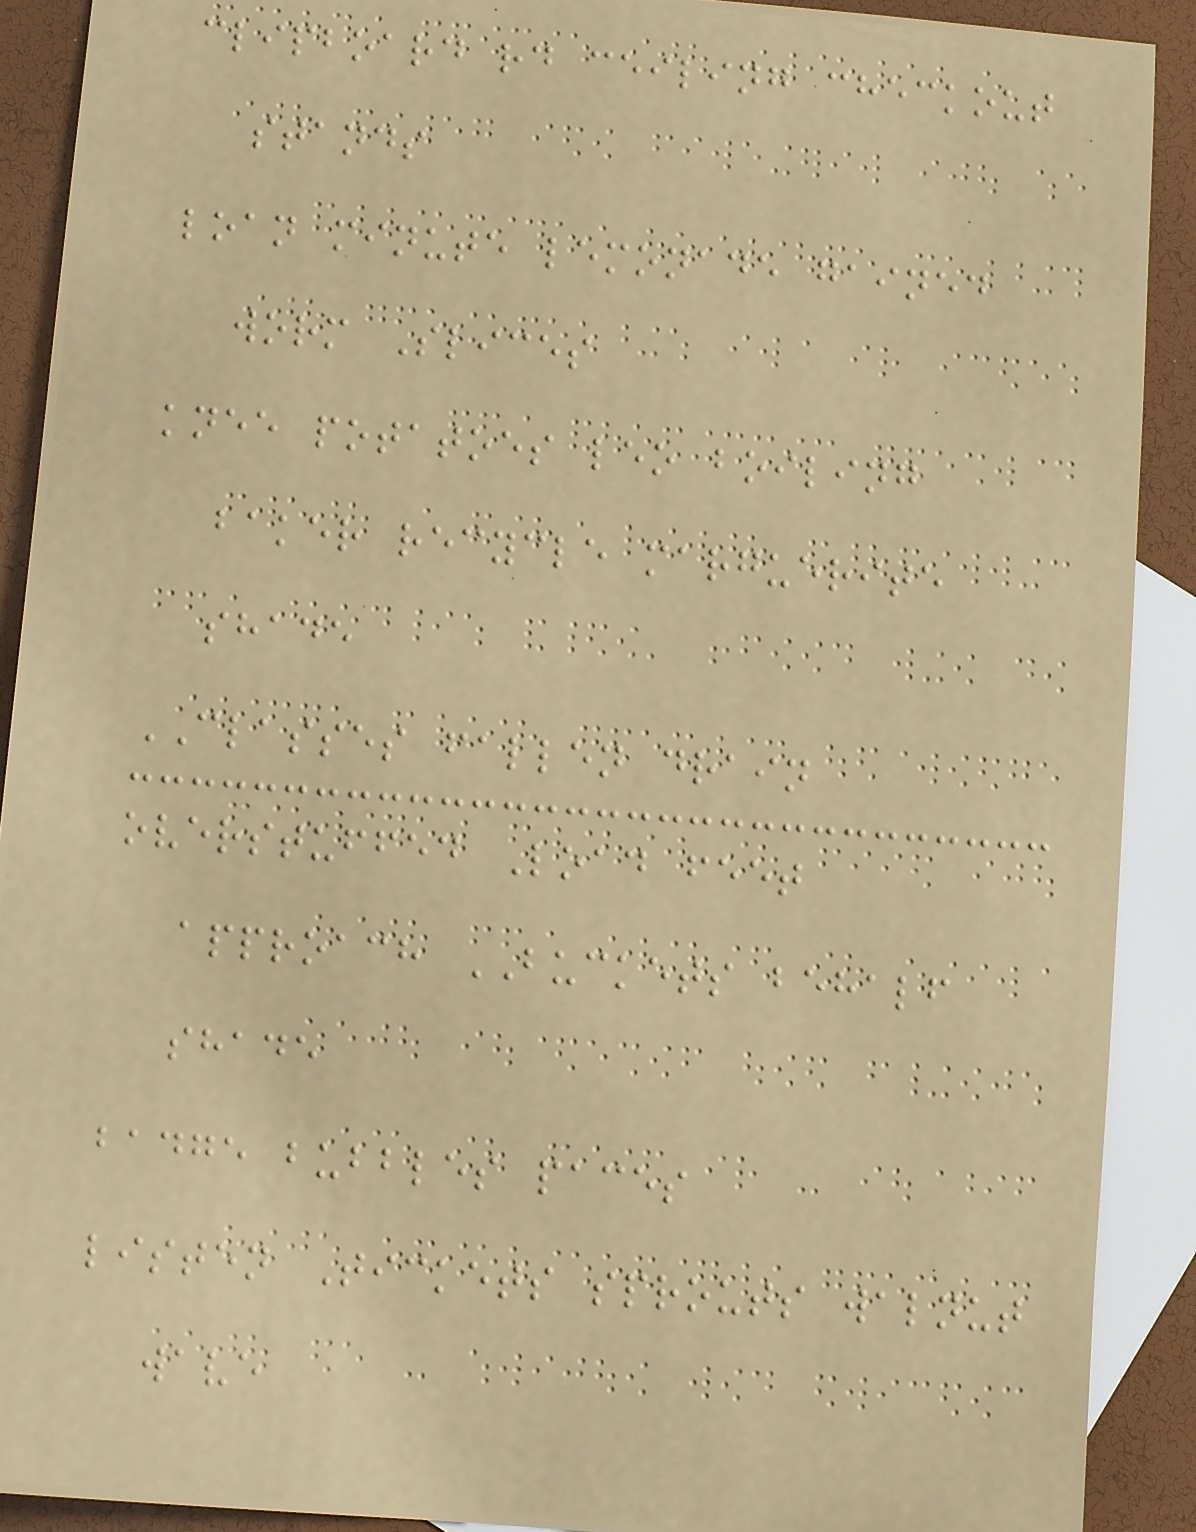clipboard rd ceiling checkout
stands
loan minute lemonade gained
worm Slices
knee potatoes leo boiling
baker recycle marguerite
shade
CLASSES fallen drain
overstuffed Load feet
approach BUCKETS behalf
shade
badge bubbles paces
listen Tickets sprouts walnut
wave
